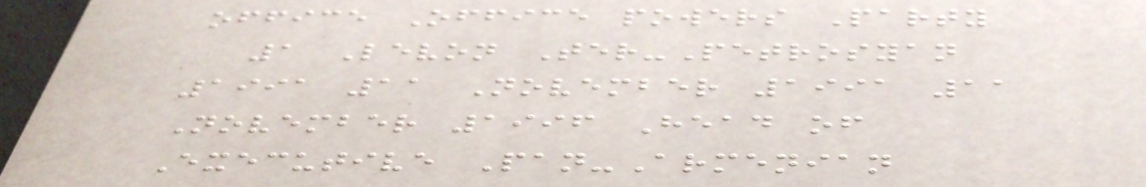office Office powers Party
1 Levon Ter-Petrosyan
1991 11 November 1991 11
November 1996 Head of
Executive Pan-Armenian
